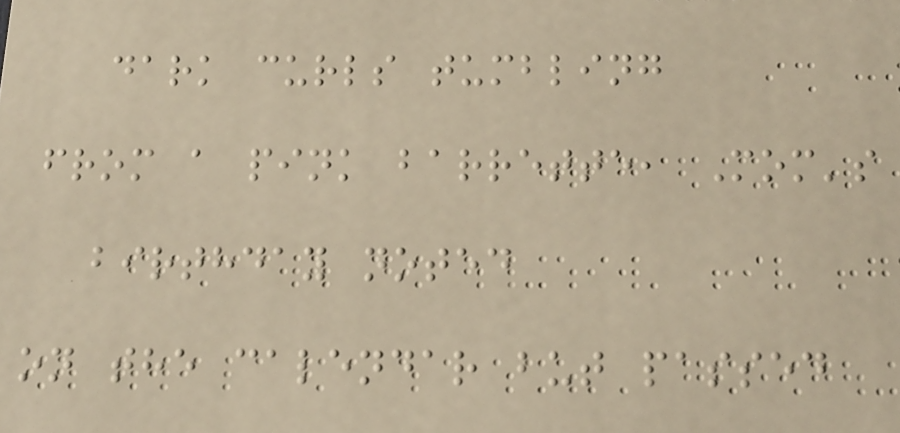dark curls tumbling
from a pink barrette, Mom's
birthday noted
on the calendar but passed
